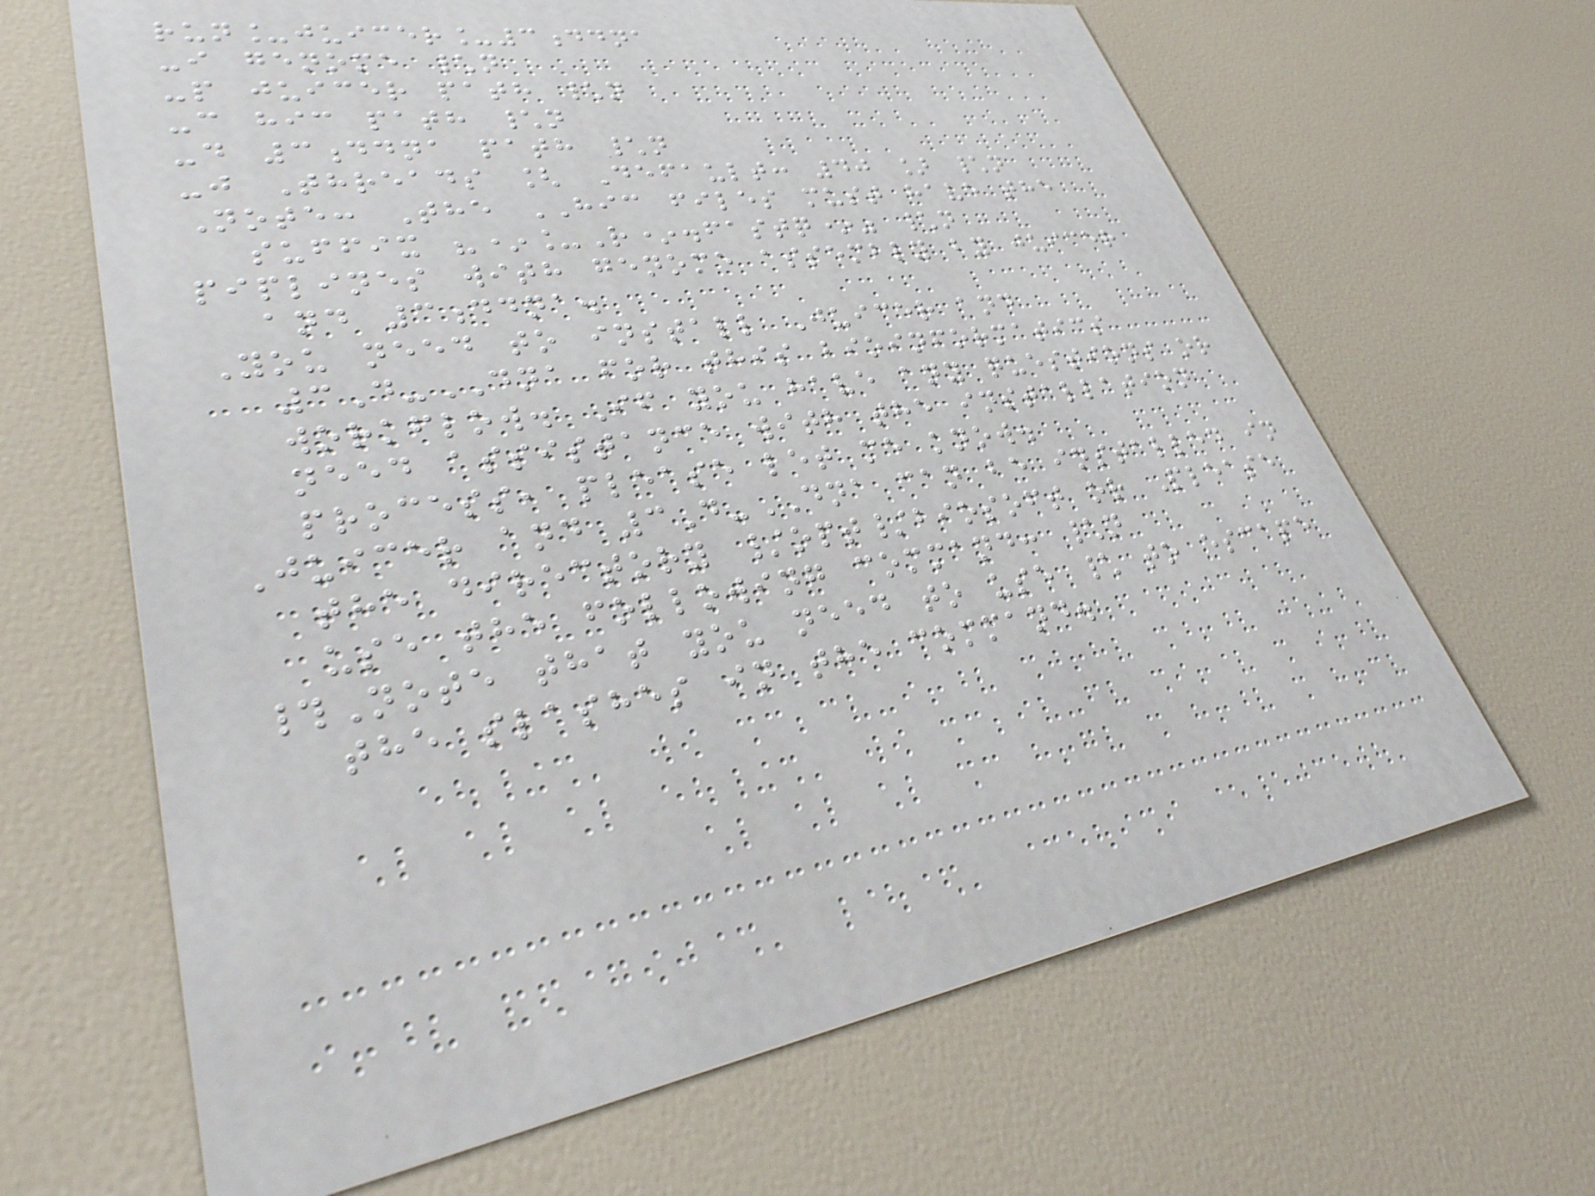run_juicer_3ddna
-i genome \n
-p juicer path \n
-c hic path \n
-d 3ddna path \n
-j Threads [ Default: 40 ] \n
Note: The HIC files must have the
suffix "*_R*.fastq*" \n
piplines with genome assembly by juicer
and 3ddna.
You need to install Juicer and
3D-DNA for this bioinformatics
workflow. If you have any questions or
need assistance with the installation
process, please let me know.
Juicer and 3D-DNA can be installed in
the directory /opt/biosoft or Please
use the following command: \n
#Note that you need to use \ to escape
the slashes in the command.
